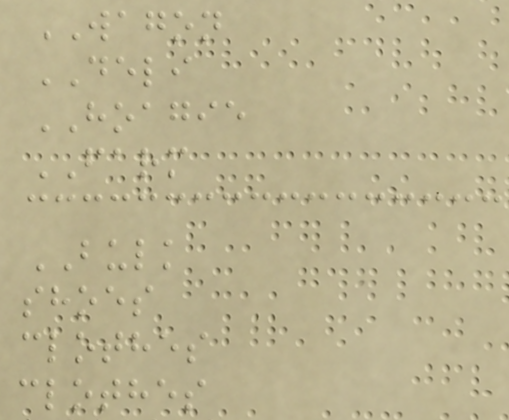WAGON
DELI
HOAGIE
FARM
BULK
shoes
clothes
clothes
